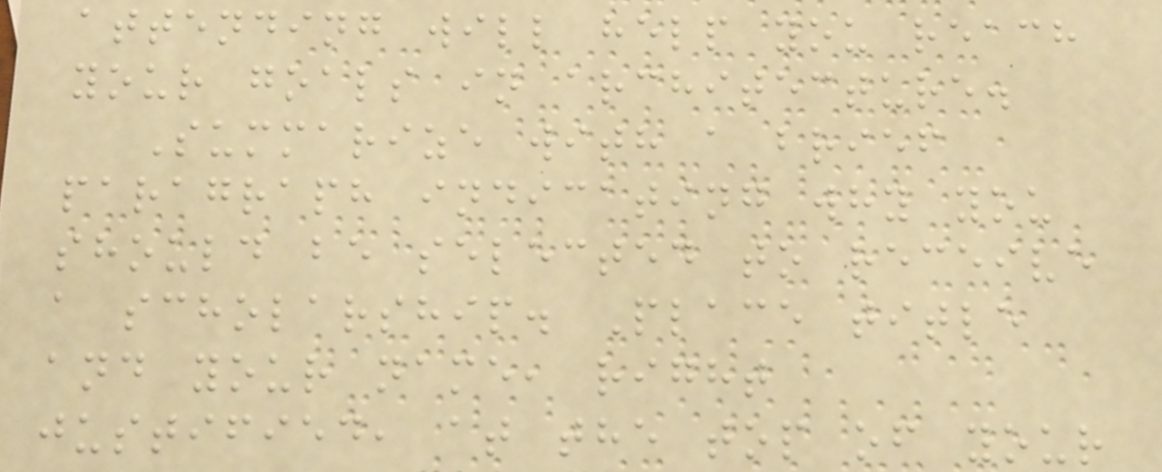attending will help you reach
your goals in architecture.
Summarize with a brief
paragraph indicating why you
should be selected to receive
a scholarship. Place title
and your name, right
justified, at the top of your
